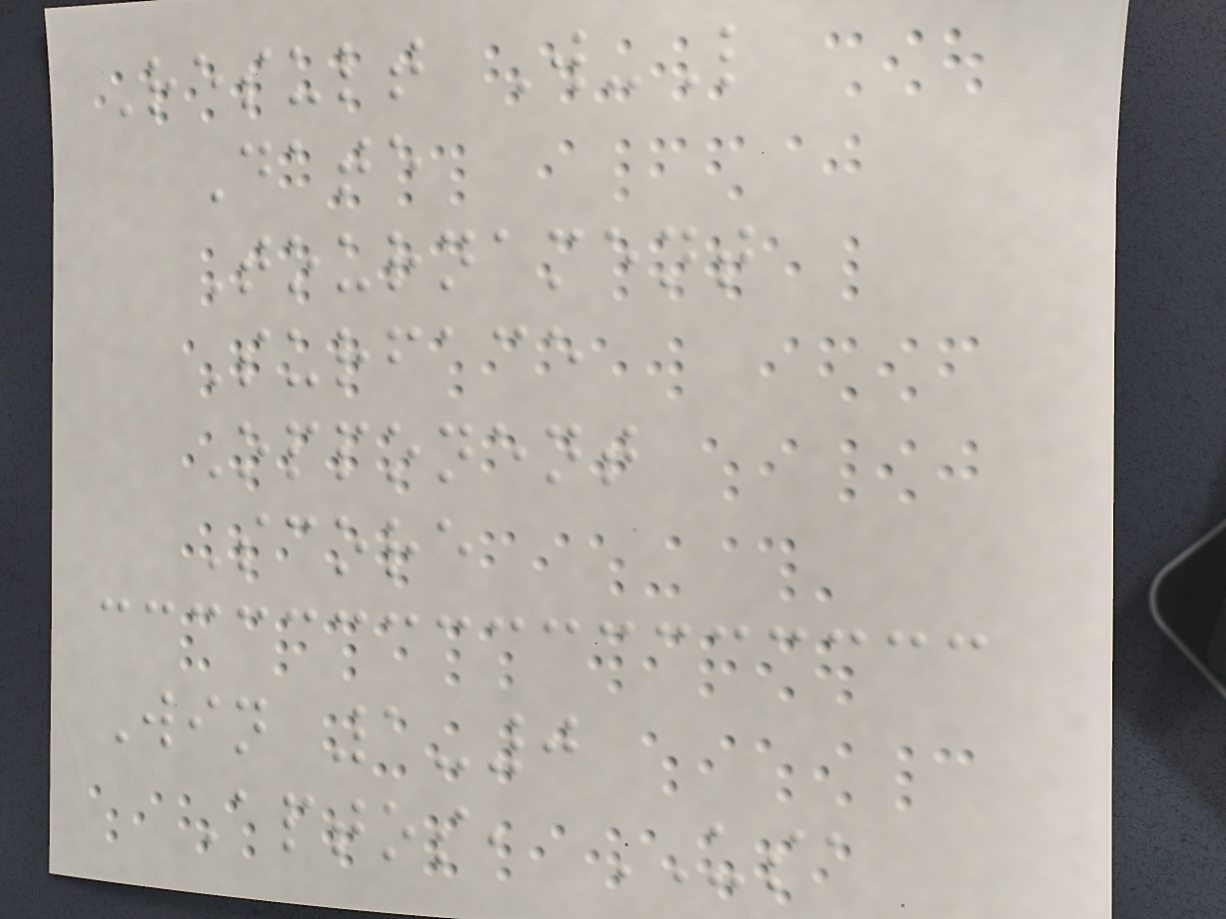Result W-L
Date
Tournament
Surface
Opponent
Score
Win 1-0
Aptos, USA
